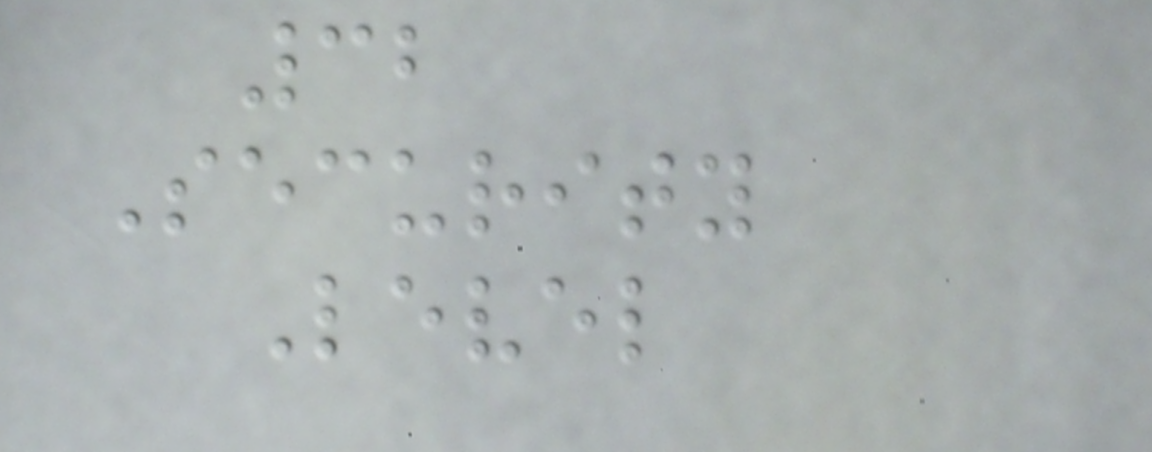32
Security
Level
